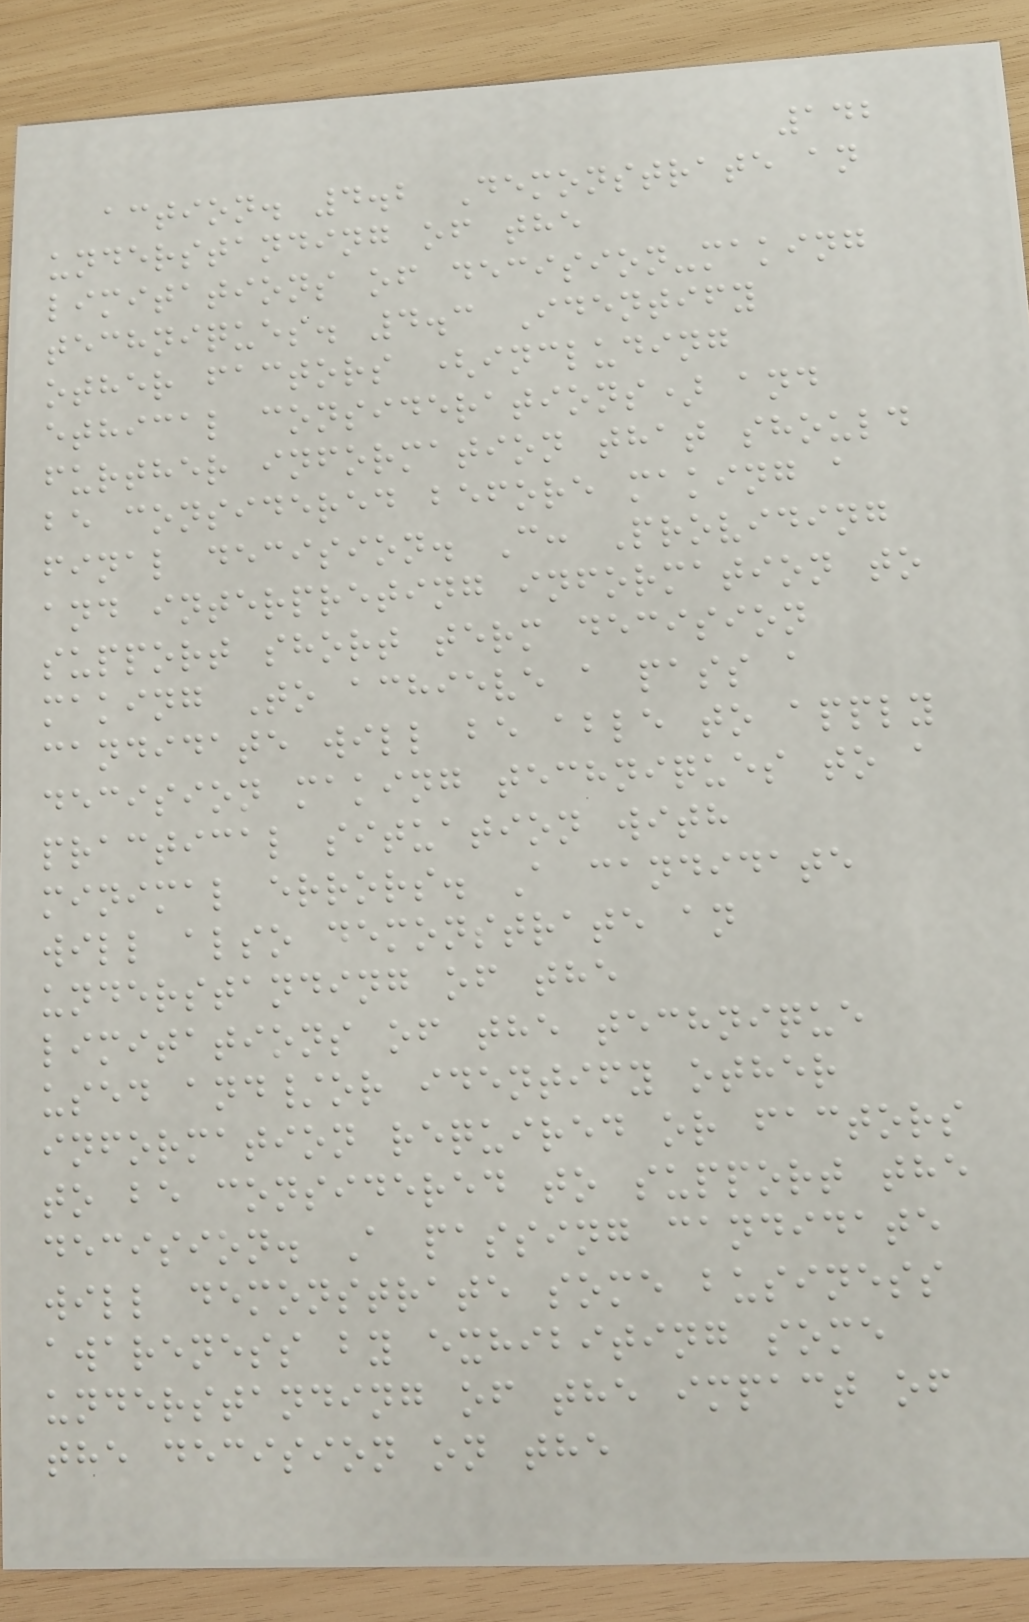142
action. 4.2 Demonstrate an
understanding of the
limitations of decision-making
techniques. 4.3 Identify
other factors (including
ethical considerations) and
further information that should
be considered before making a
final decision. C: Providing
and interpreting information to
support short term decision
making To achieve a pass a
candidate will be able to apply
decision making techniques to a
practical situation with
minimal errors. A candidate
will also demonstrate an
understanding of the
limitations of the technique
used and/or identify other
information required or factors
to be considered to support the
decision. A passing candidate
will demonstrate some business
awareness by exhibiting some
understanding of the impact of
the decision on the
